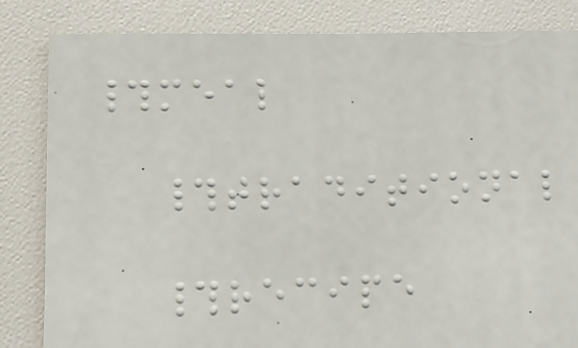#meal
#traditional
#recipe
